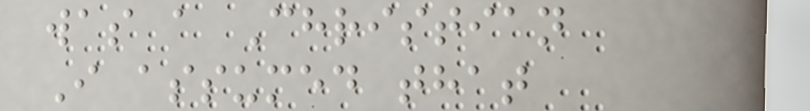was a Christian
I assumed that
